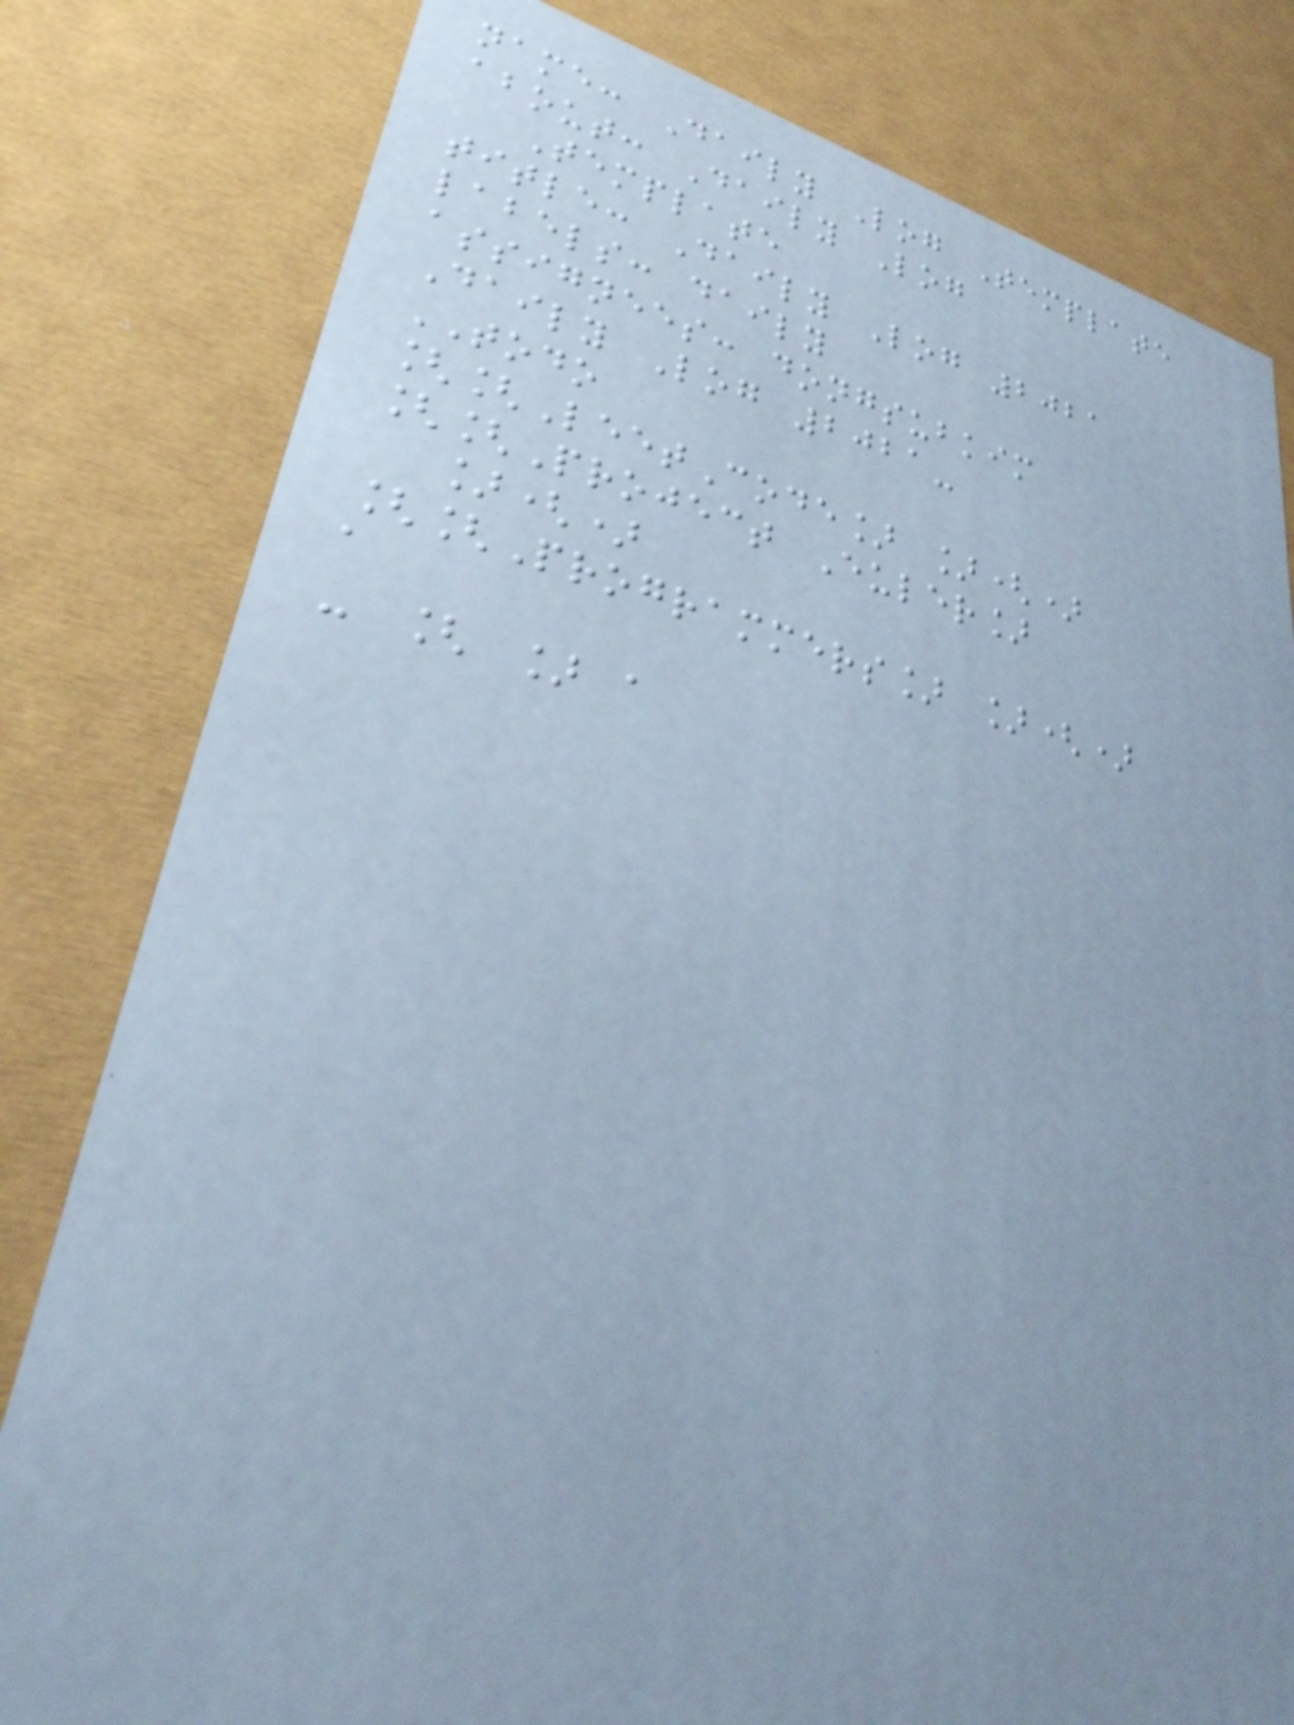name: Daily Log Template
about: Daily Log
Template
title: Daily Log 2021
labels: daily
assignees: dongsubkim
Daily Log 2021-
TODO
[[LeetCode] ]()
[[Project Euler]
]()
[[Programmers] ]()
a
- [ ] a
